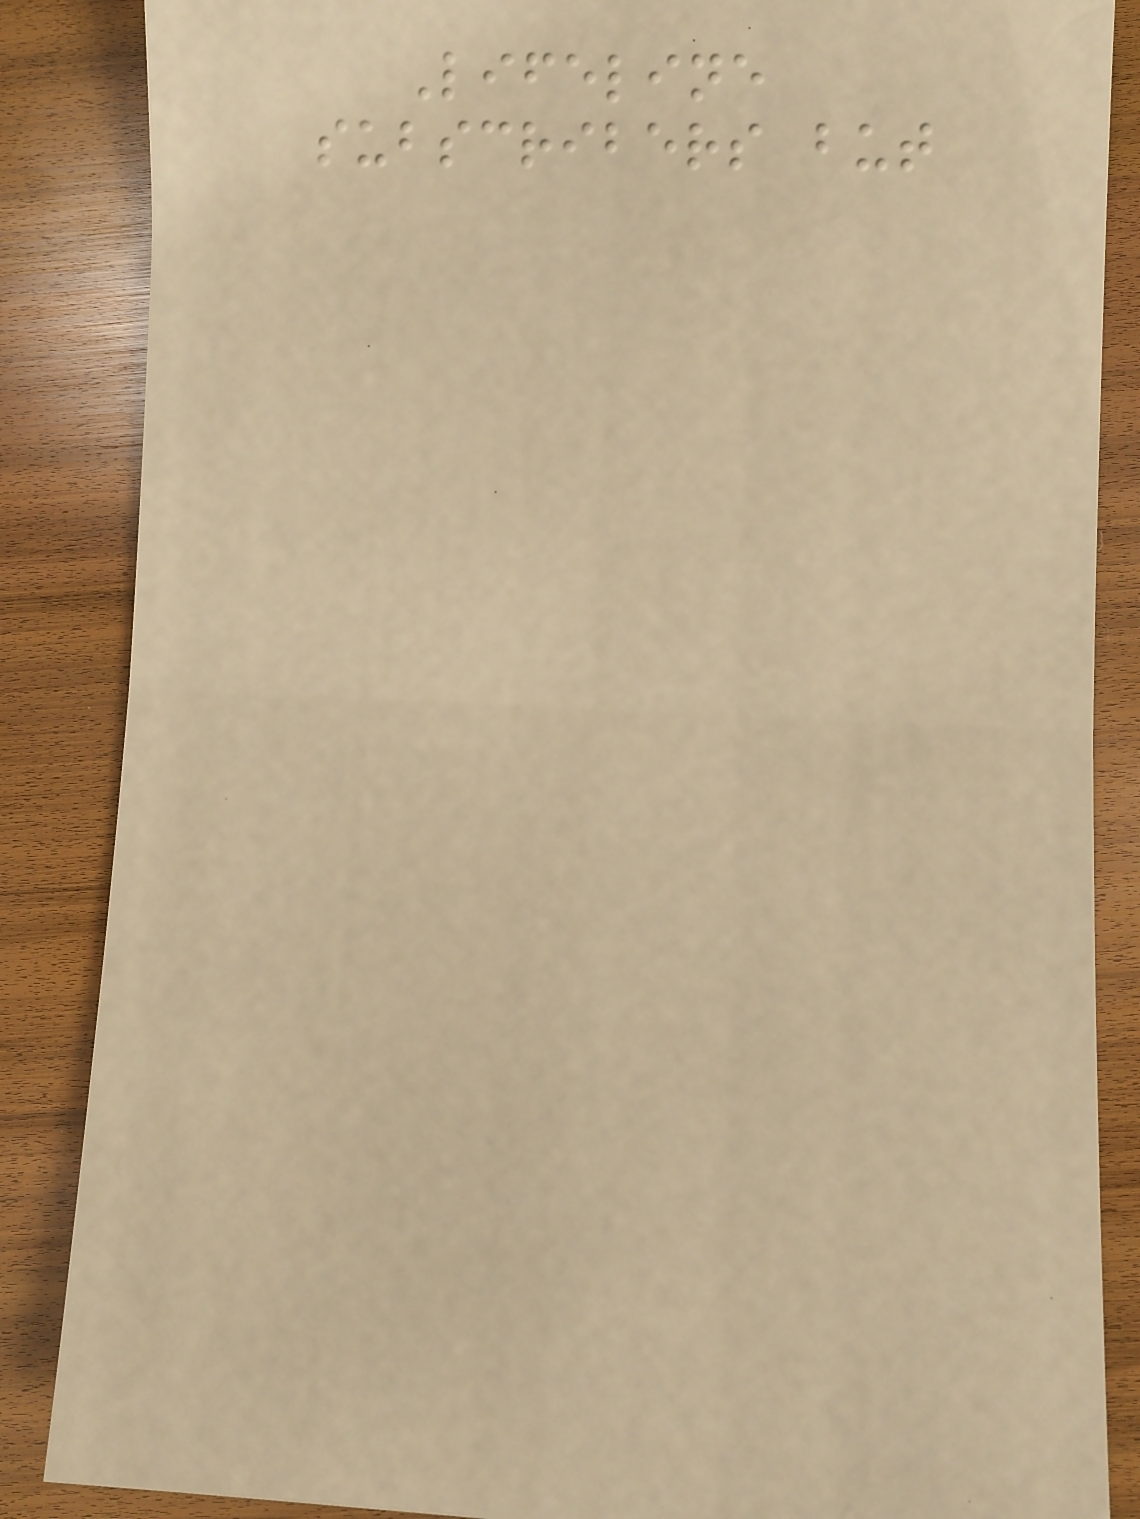Lifeline
subscribers but
